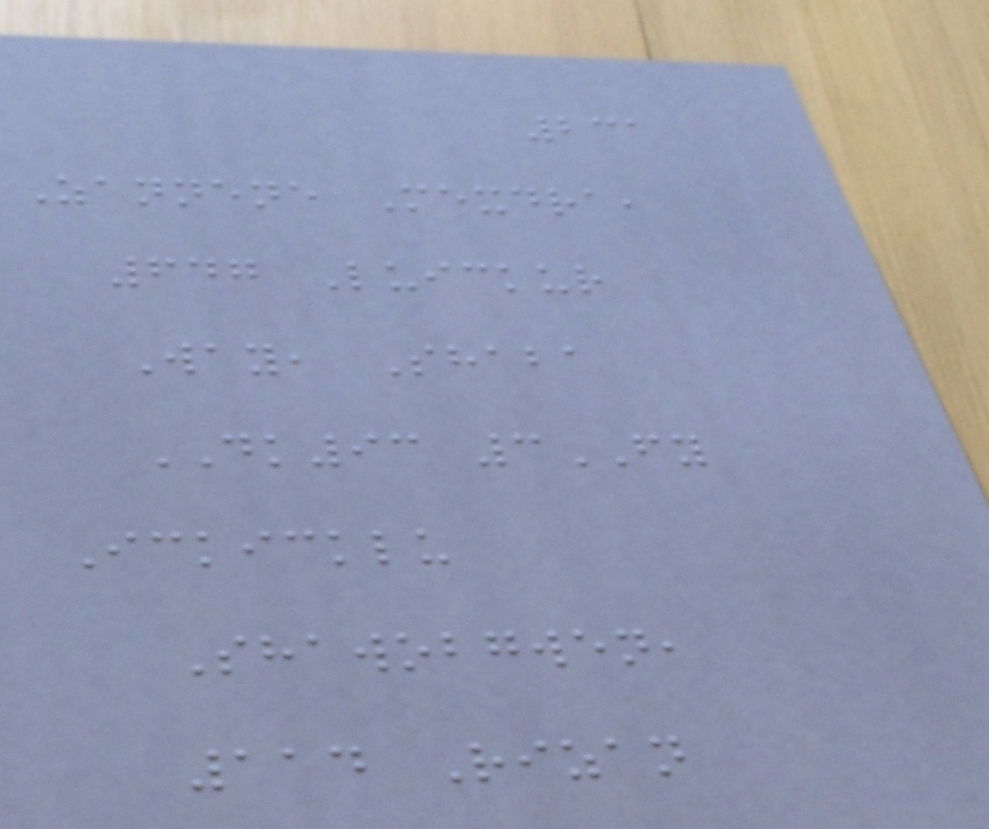231
Zannene Mexdra,
647 Luickur
Way, Shaba
DK93 3FY
Ickicklu
Shawobgwen,
114 Rizan
